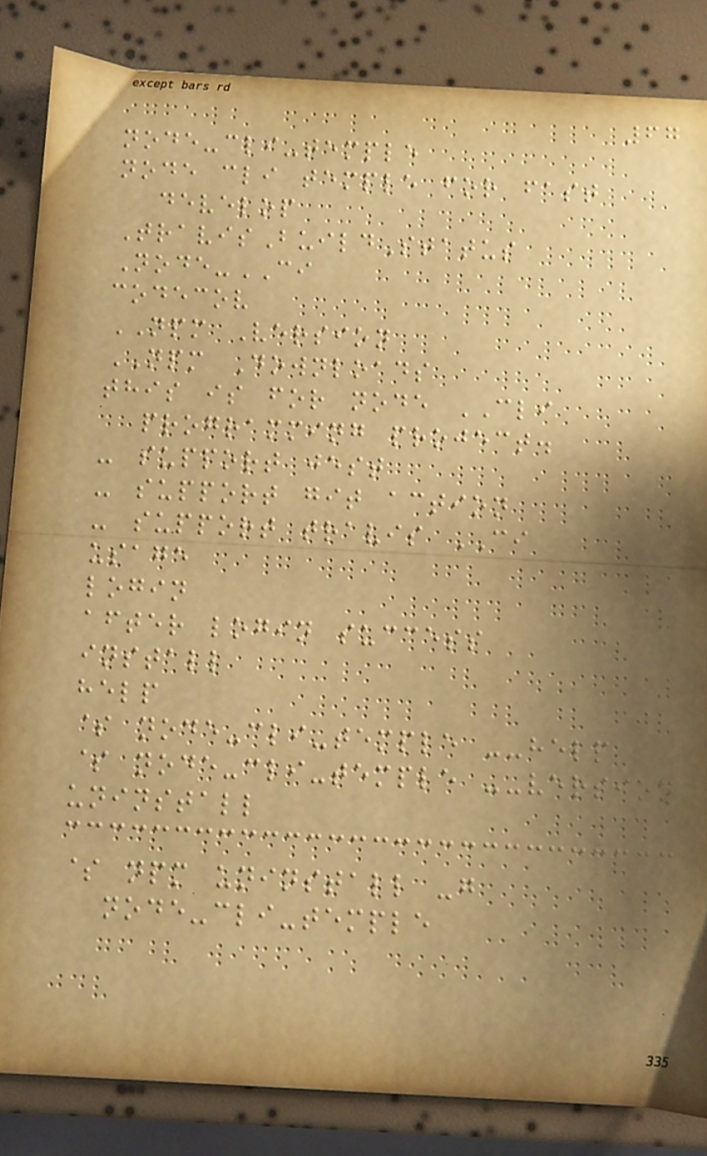67
node-cli-temple
node cli temple for fast
develop
TravisBuildStatus
Node-CI
codecov
NPM Version
NPM Downloads
this is for node CLI
programming project.
- support jest
- support git action
- support travis CI
usage
login
after login success
install
help
$ node-cli-temple --help
$ node-cli-temple --version
uninstall
$ npm uninstall -g
node-cli-temple
